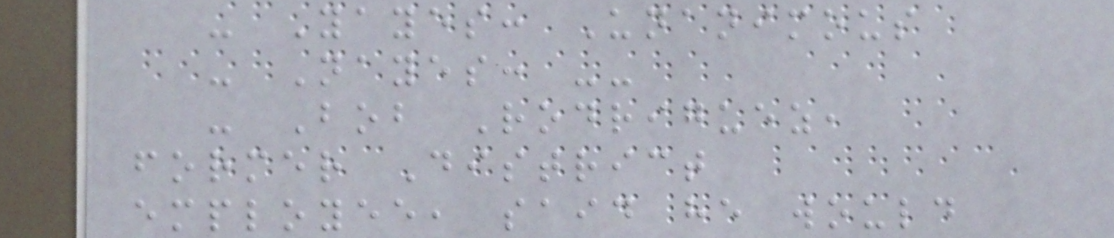- Yayes: Unanimous
- Nayes: --
- Bob Rodriguez,
former District
employee, said he would
